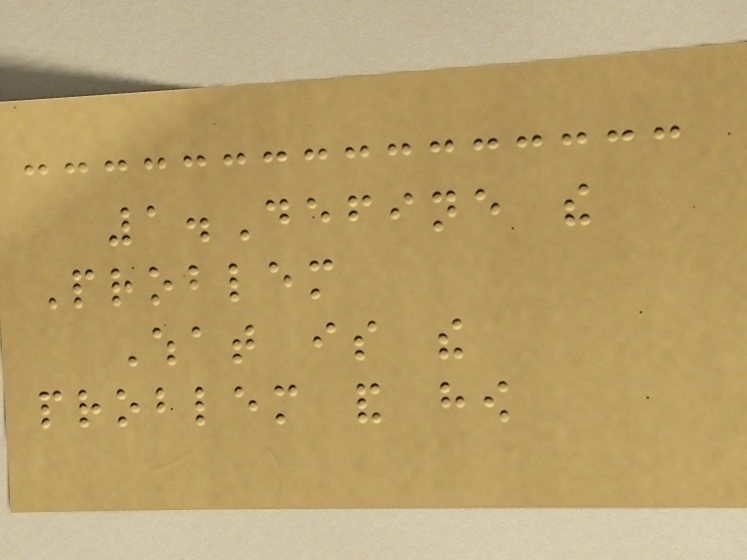1.Define the
Problem
What is the
problem and how
